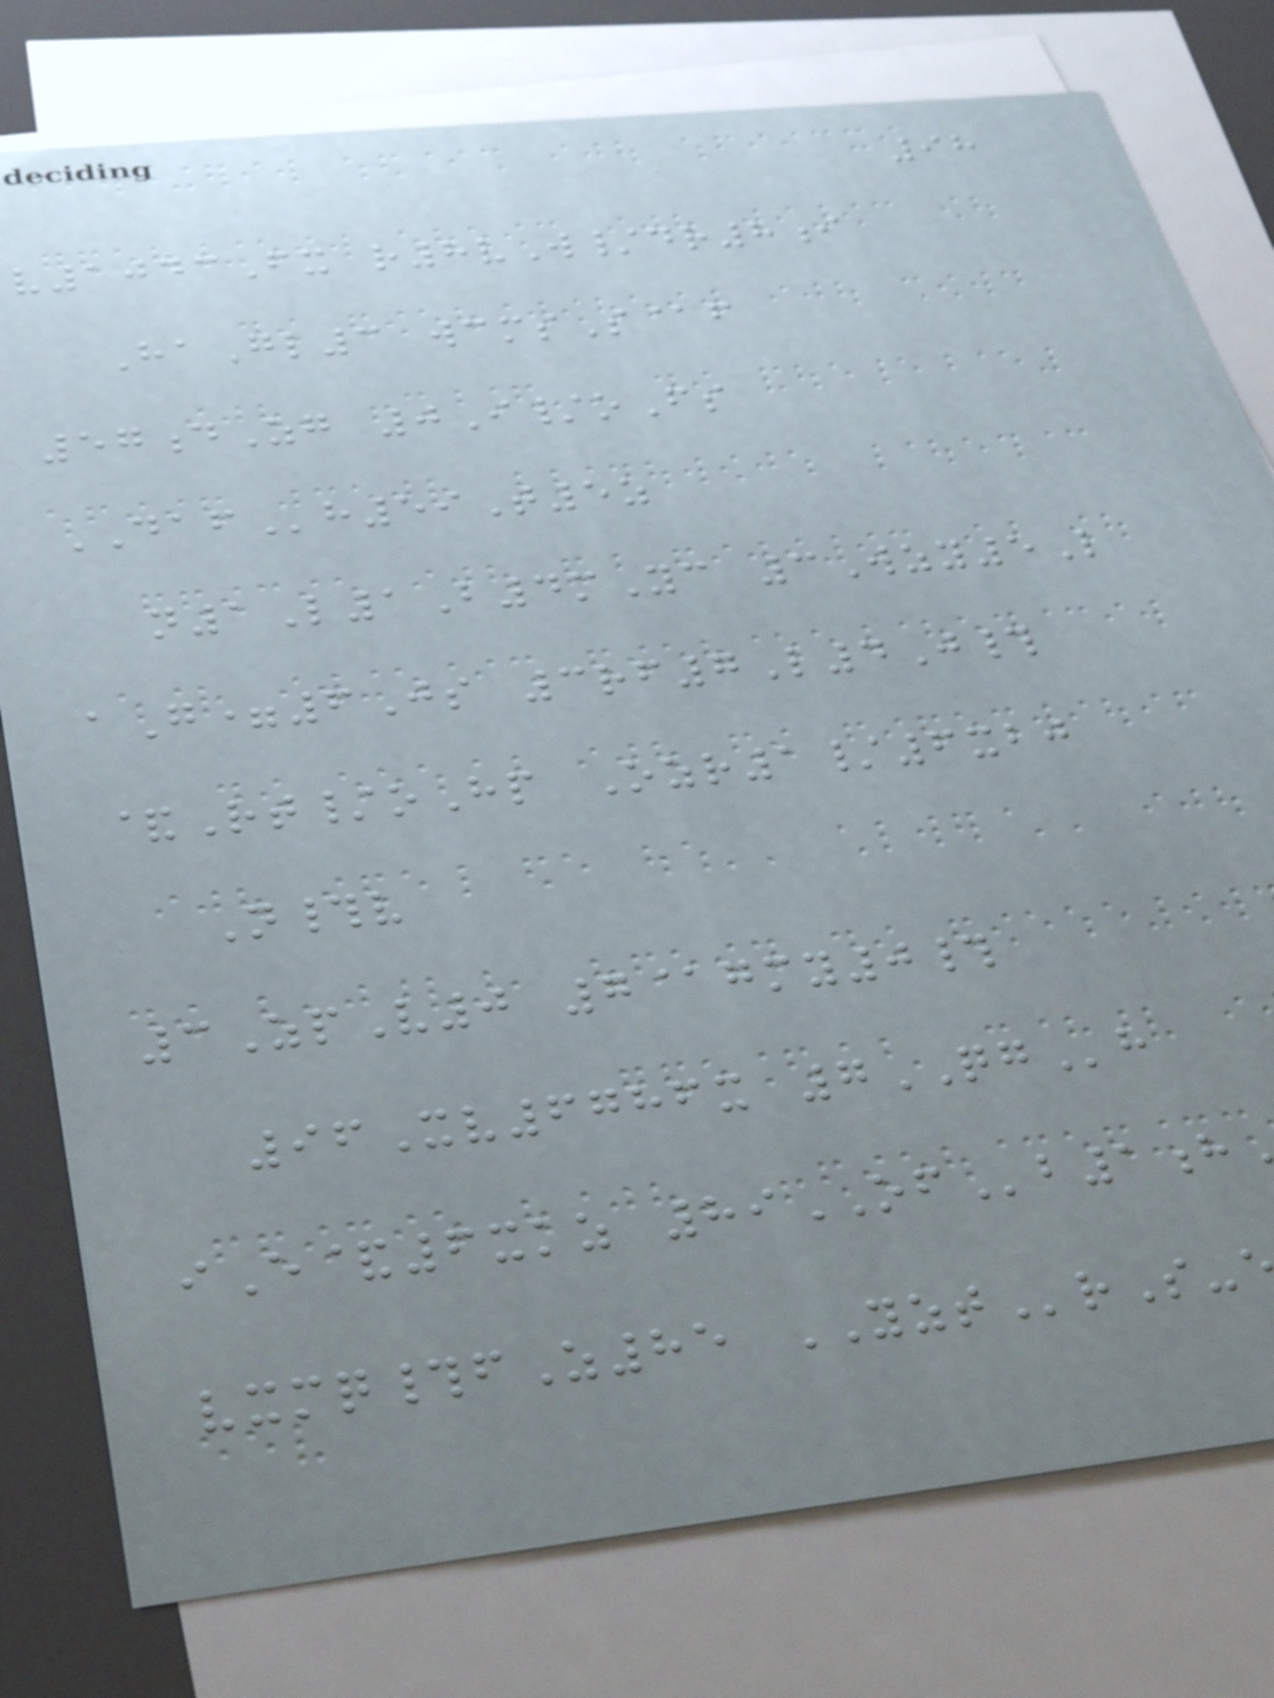98
v1043Fx r8vW/dr8i
HaGl3 wcmsS@f
57dZg 0I/oFs
DAFh59T5z
n1L1B4mYc 3Wzy5L
aG=6Js 3rf7L4J#
&Rt/oHp Ozr1/6xbj
N#v
3ZpV0 7@gmy0#
96Xv6786x 7QGh
iE&6xkz 89OFb1h
vxmq#fZ85 YZTrS-
